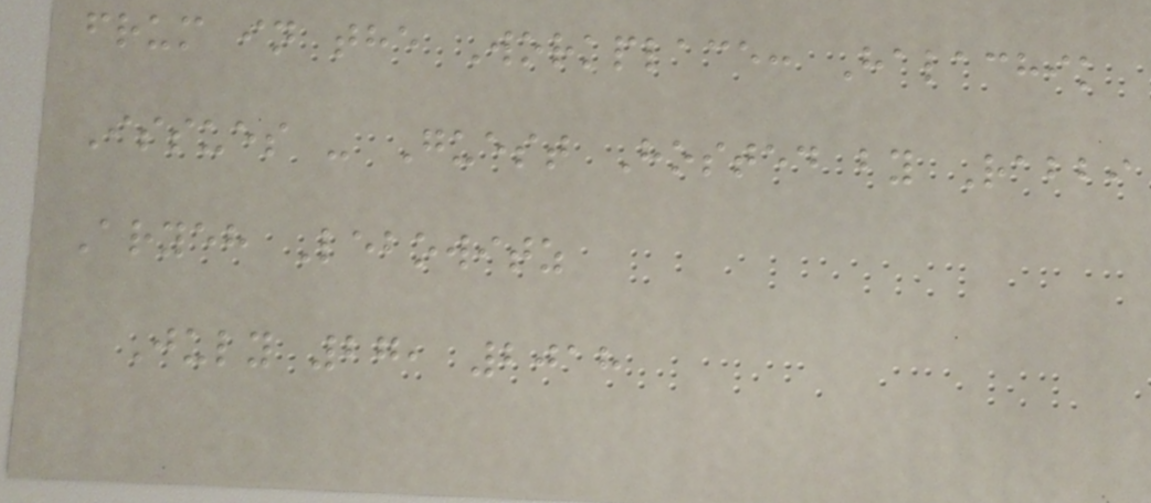frum in the Workplace: Halachik
Issues - Guest Hosted by Rabbi
Aryeh Lebowitz
July 27, 2018
